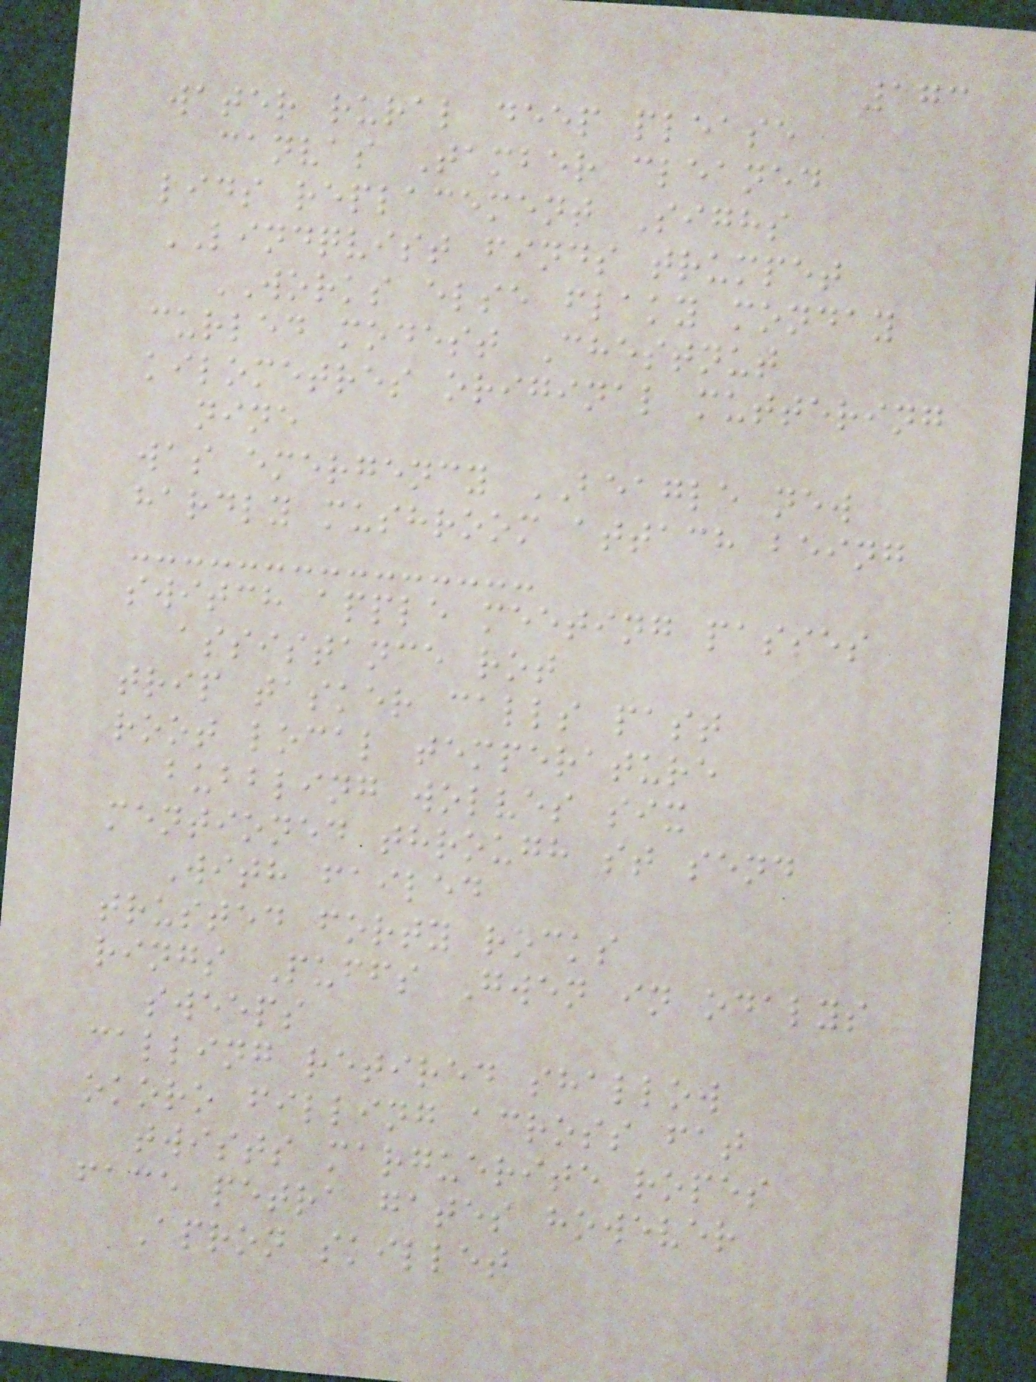173
water rural deep please
canvas Tamber cleaned
lids replacement Sighs
LINDQVIST finds trumpet
WORKS else flaky monday
curled modest Chestnut
kilometres original muttering
nine
was emergency BEAGLE new
hardly mushroom attach being
switch apple meeting passes
assistance rot
trip tasker calls past
root local temperature
bubbling wolves six
mentioned through st send
With failed
trusted forty rocks
rings Puffs Gwen in odalys
sweeps
calling retired shallow
okoro filling across fat
twists marguerite ropes
face petra gates however
Apron skillet
